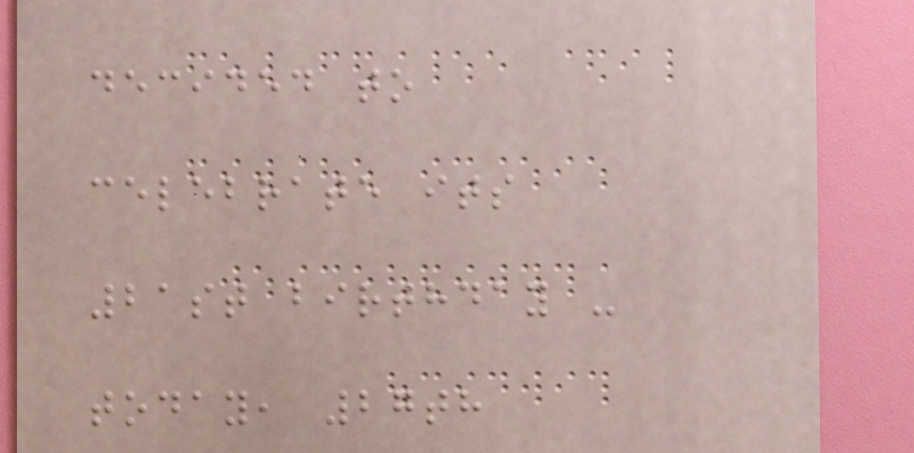decided to
celebrate its
21st birthday -
today, 27th
